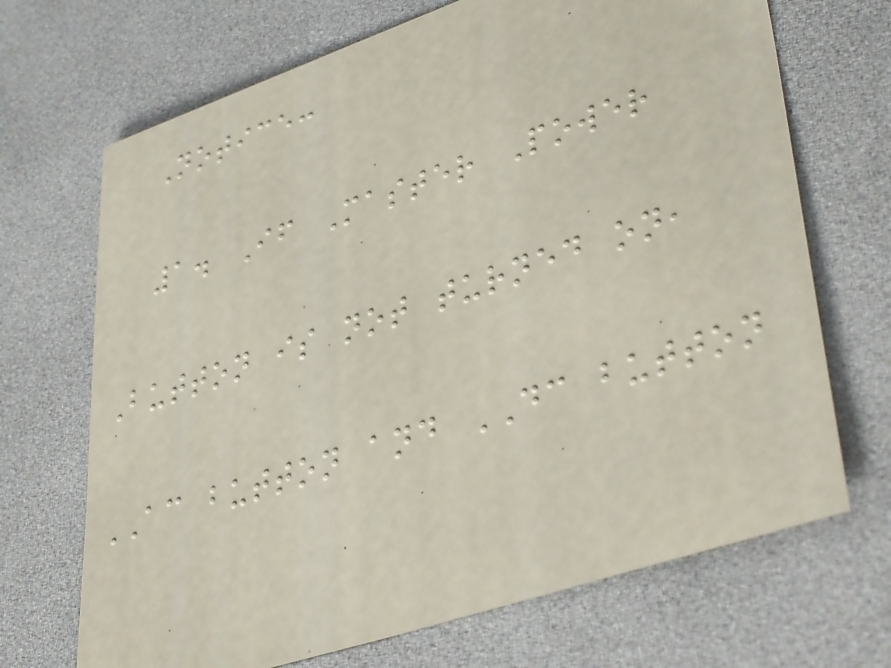Notice:
1. If Master Power
Button is not turned on,
AC button and DC button
